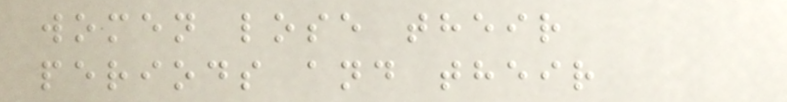women lose their
periods and their
